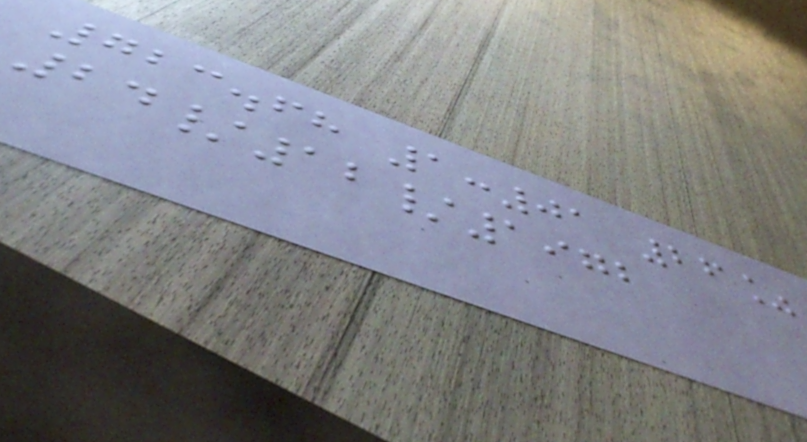723.68 1:01 26%
24/12/1972
